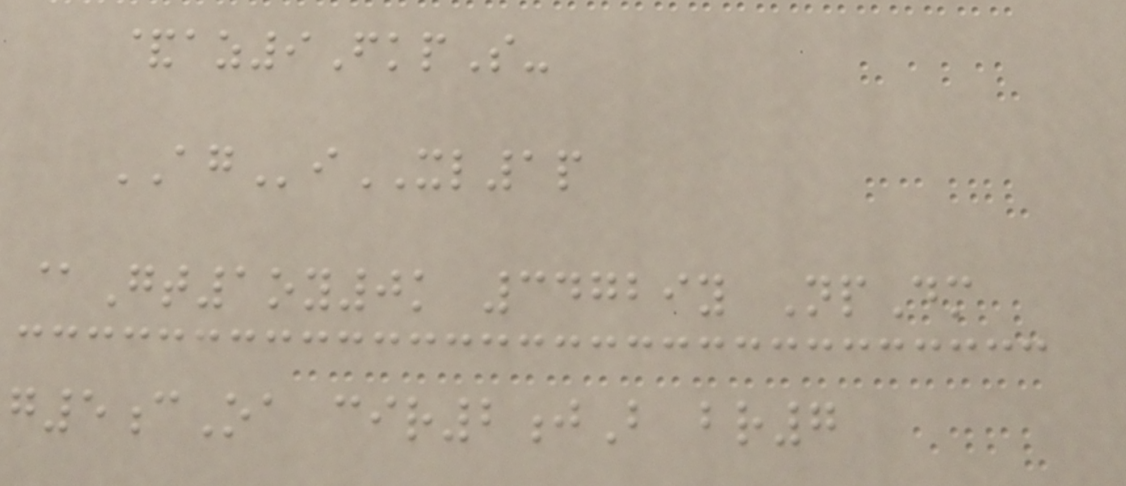&az9FkpS-
AGiXL1p
@Gt1oy0k 34729y NpDm
g5cOa cir2jB br7
